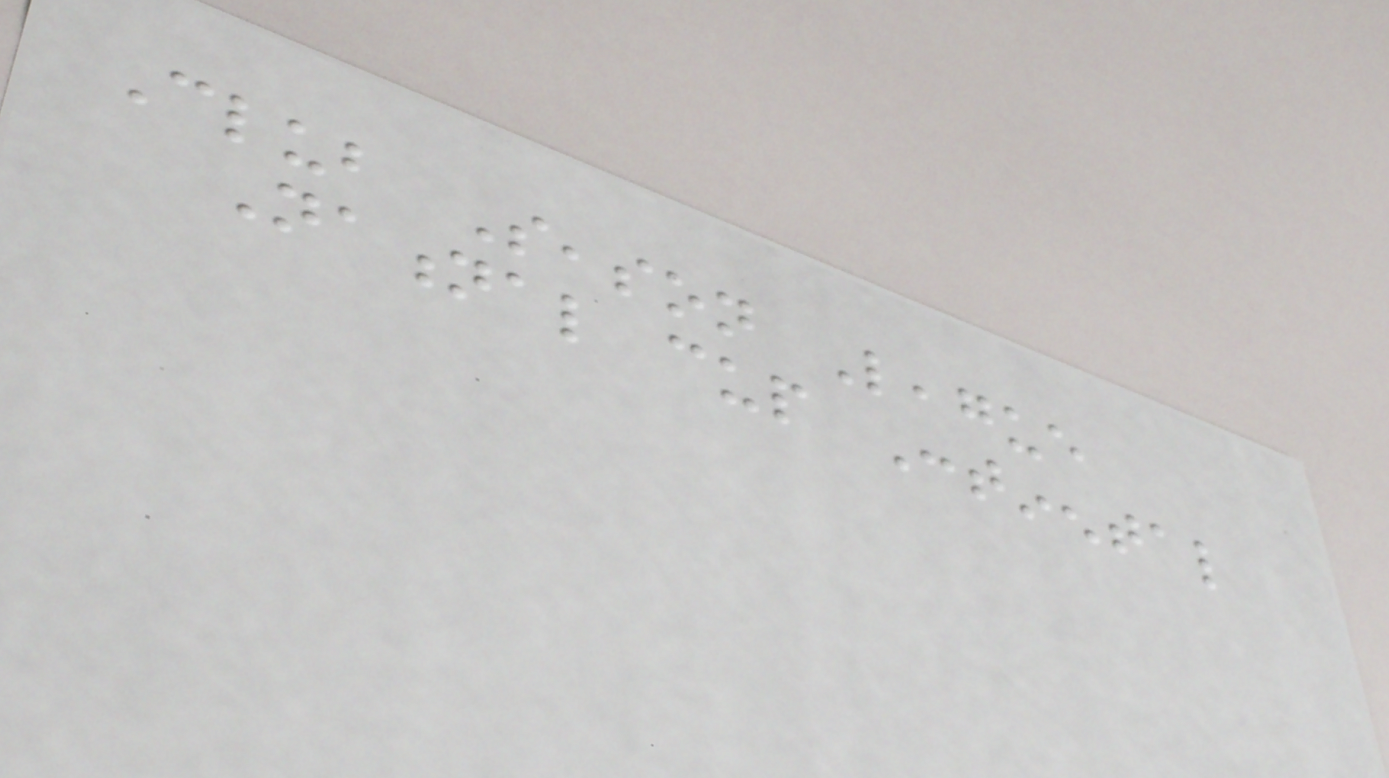Club Season League
National cup Continental
